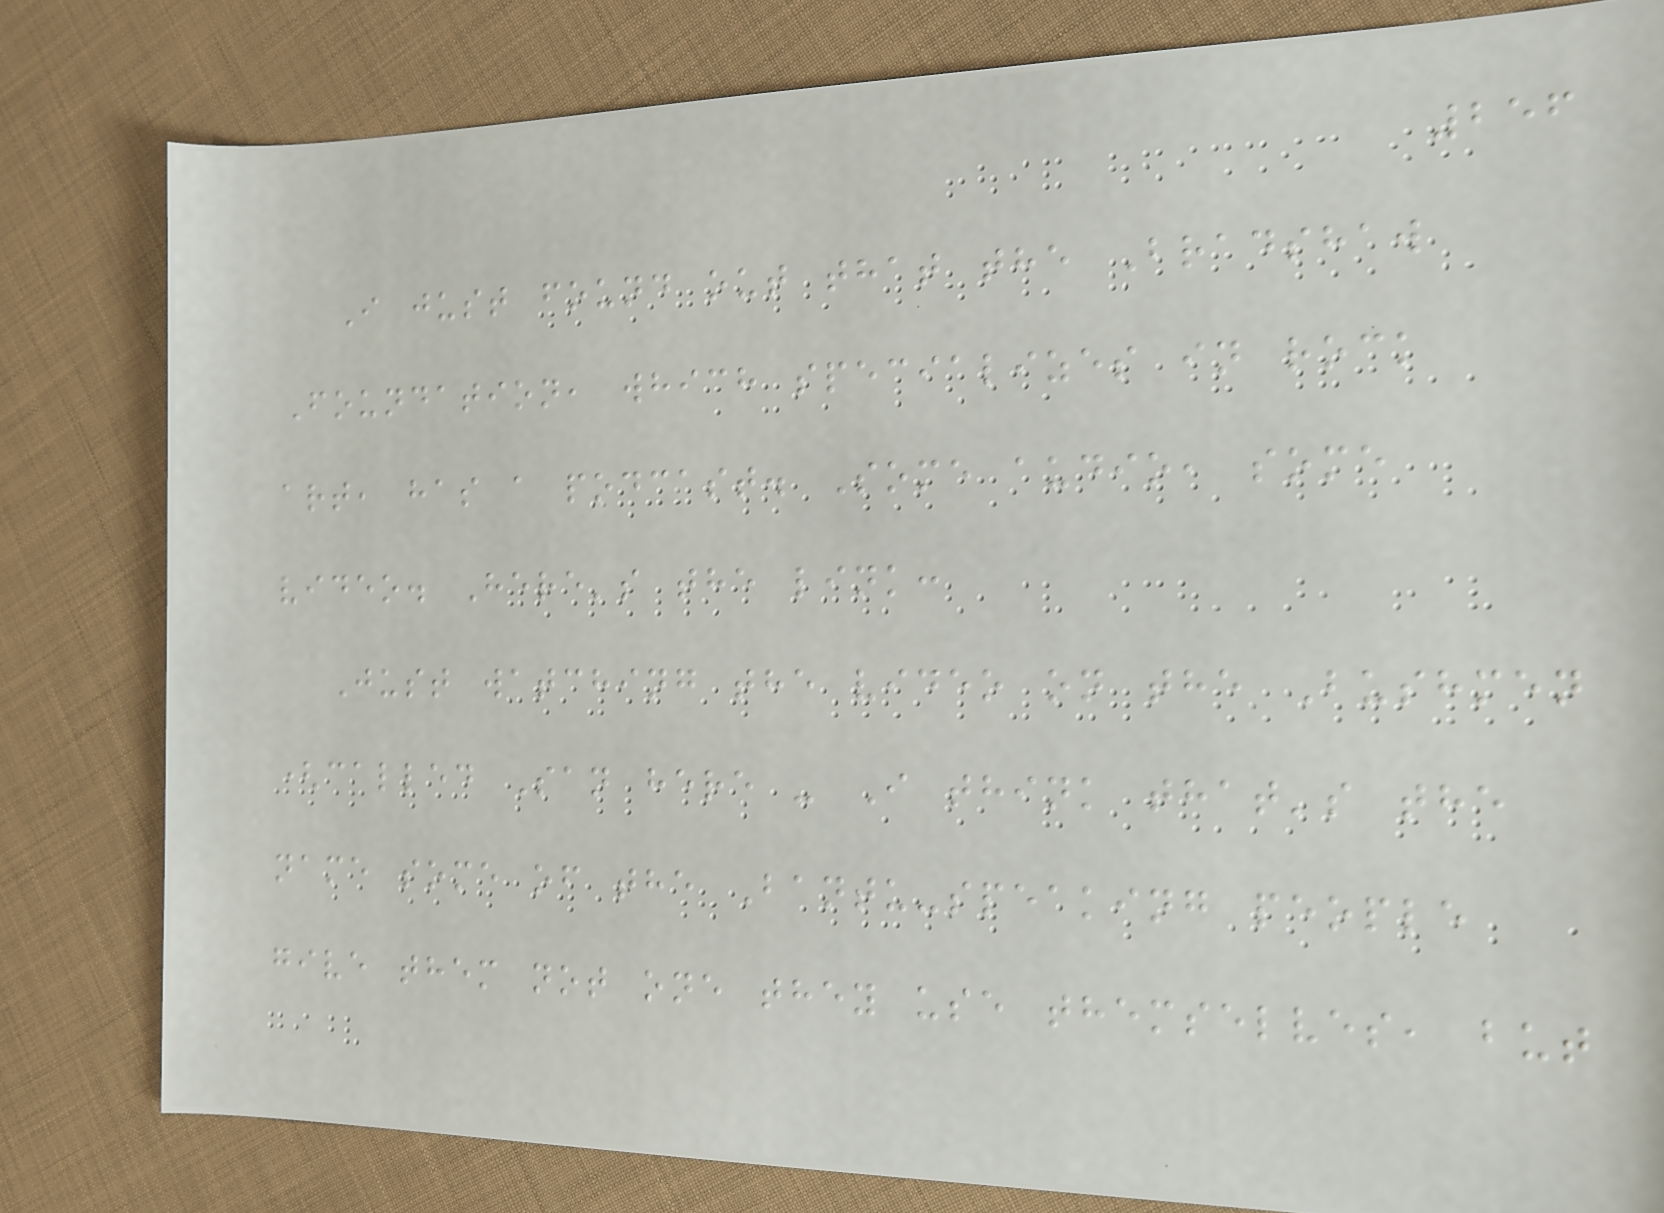256
I just found out that the Bradshaw
Foundation, which specializes in rock
art, has a podcast. Some audio, some
video. Here's the link:
Just watching the video on the Bushmen
(called San here - I think that's the
name some of the Bantu-speaking people
give them not one they use themselves, but
